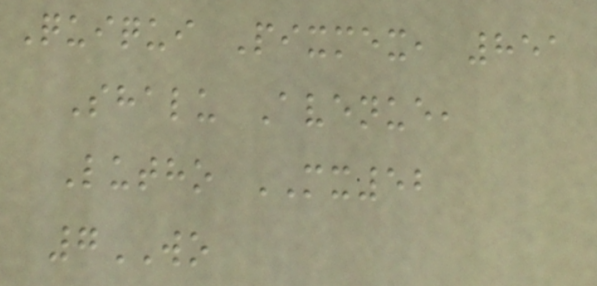Quiqui Pixmex, 851
Shalu Avenue,
Lutho MX52
7WO
